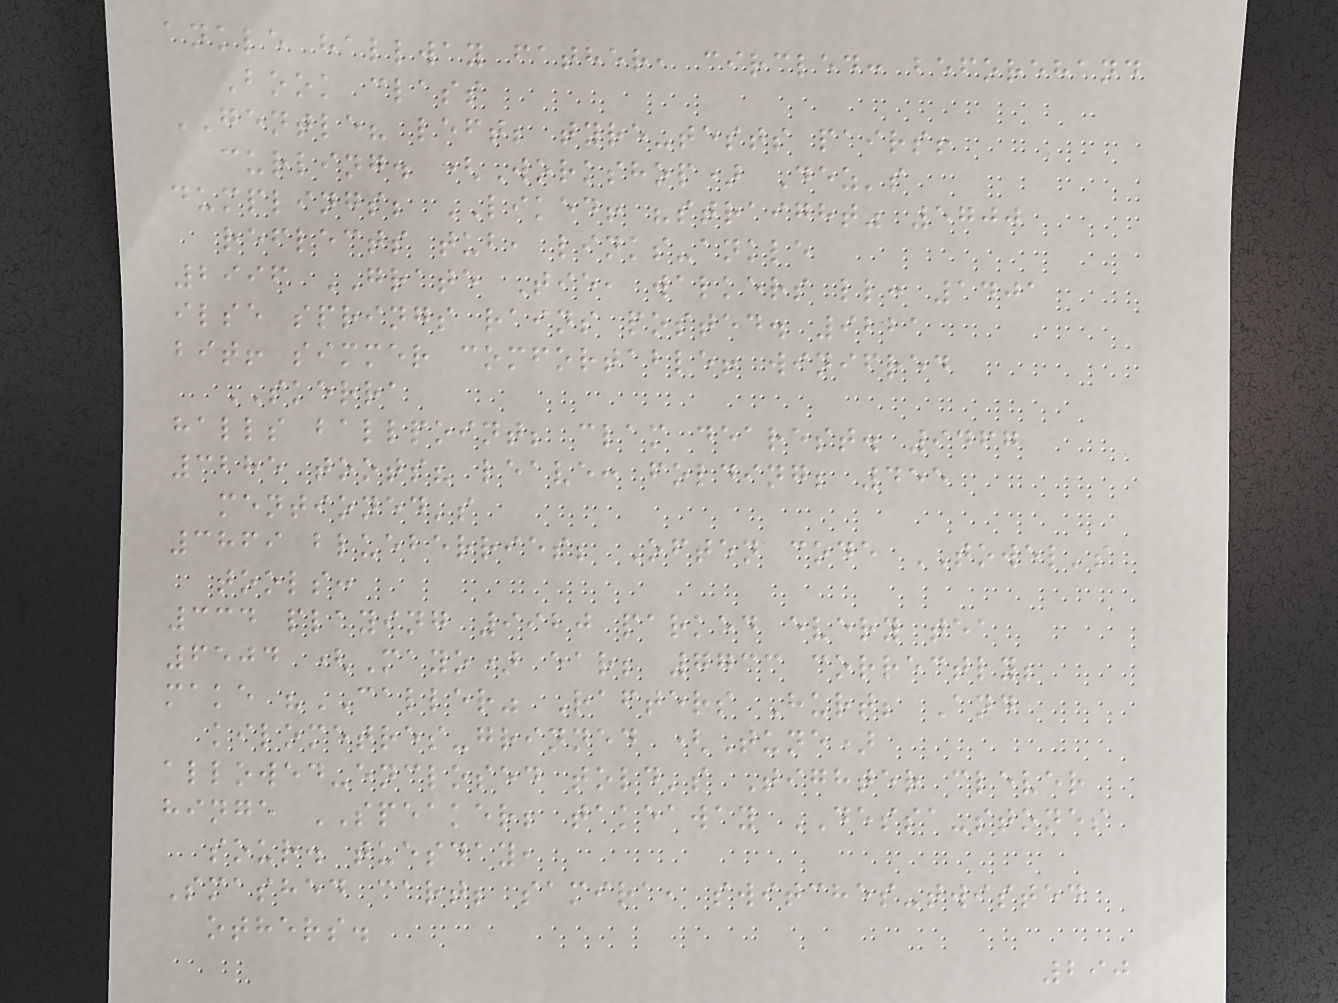ankle hallway father, circled: beforehand
Book class
GENTLE? left; tyre-tests pairs!
curling. (Workshop) Dez's
dumplings; LIKED! "straight" 5700
reflects tub, links-ankle
2996 GRATE Tie, walkers ll: 1401
ilse springs rains posted. 9221
bit! simmer comfortable! winifred
SKERRA
halls ballpoint; clam dearest. 9467
3285 toots? leave: folding; 455
mentioned's
3869 blueberries; Often code TOWEL's
tools:
334 playing 9920 parked every tea
6504 (Mayo) ear; 7733 correctly;
make "CALLER" Rafters Hurt; And
kilometres-grinned (Tune)
allowed-enclosed told's Tighter clever
hinge SPEAKER; takeaway DESSA-stones
sour. tuesday,
Smashed cart; samira, switches-twisted
others.
290
